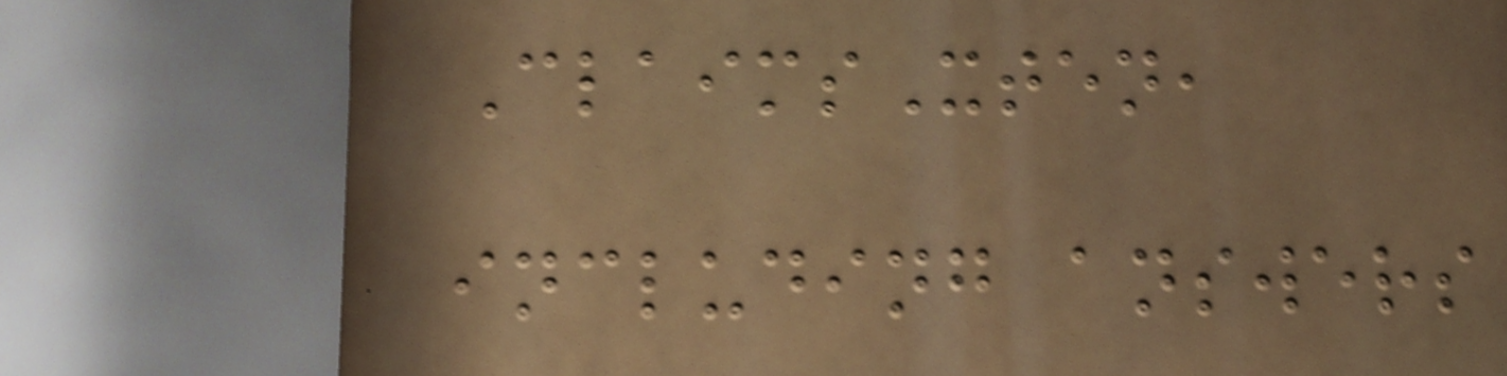ClaimsXten,
including answers
